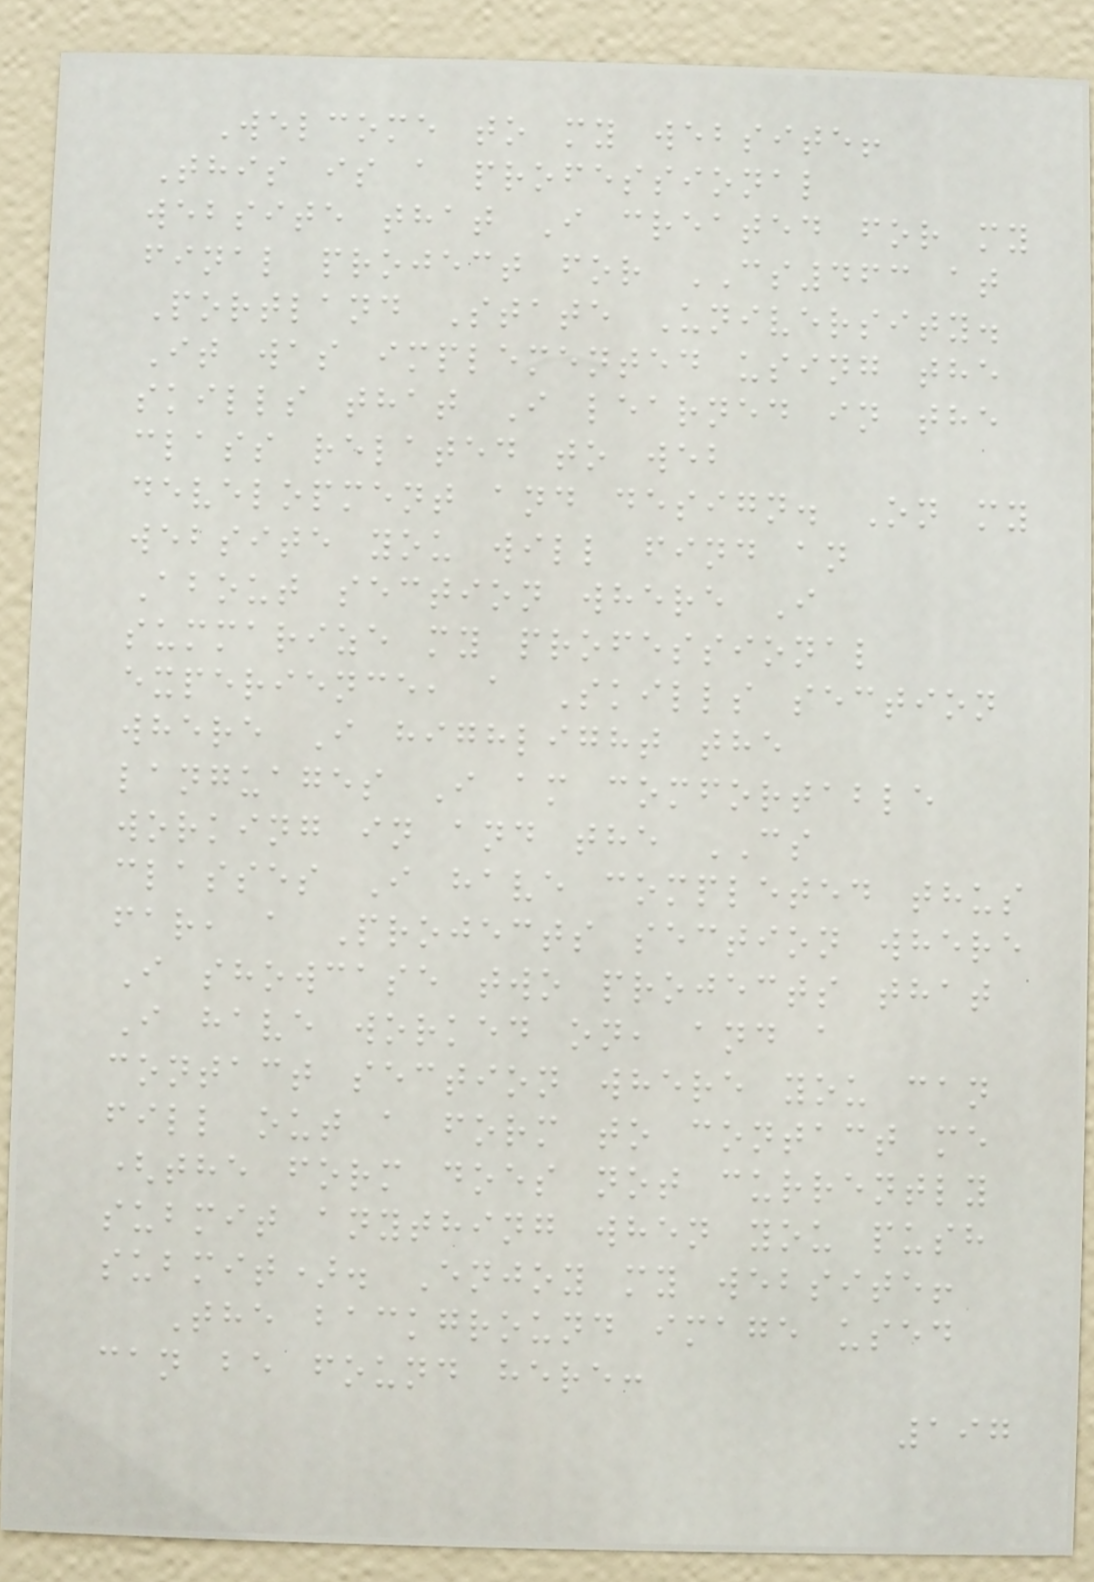Welcome to my website!
This is a professional
website that I created for my
final project for CS463 at
Portland State University.
It was implemented using the
skills that I learned in the
class related to web
development and design. On my
website you will find an
About section where I
summarize my professional
experience, a Skills section
where I highlight the
languages I am comfortable
working in and the CS
classes I have completed thus
far, a Projects section where
I showcase two projects that
I have worked on, and a
contact section where you can
fill out a form to contact me
(the form does not currently
submit anything when you push
submit). Enjoy my website!
The background image used
can be found here:
197
